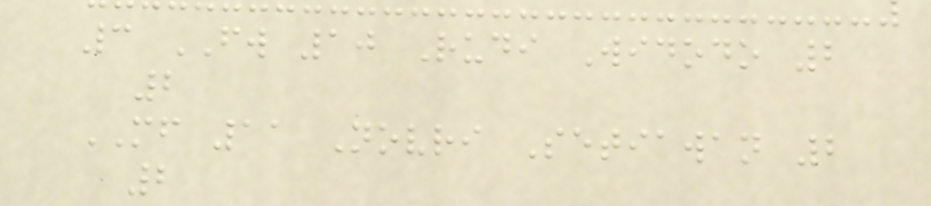3 FW 10 Rudi Widodo 2
2
MF 11 Novri Setiawan 2
2
